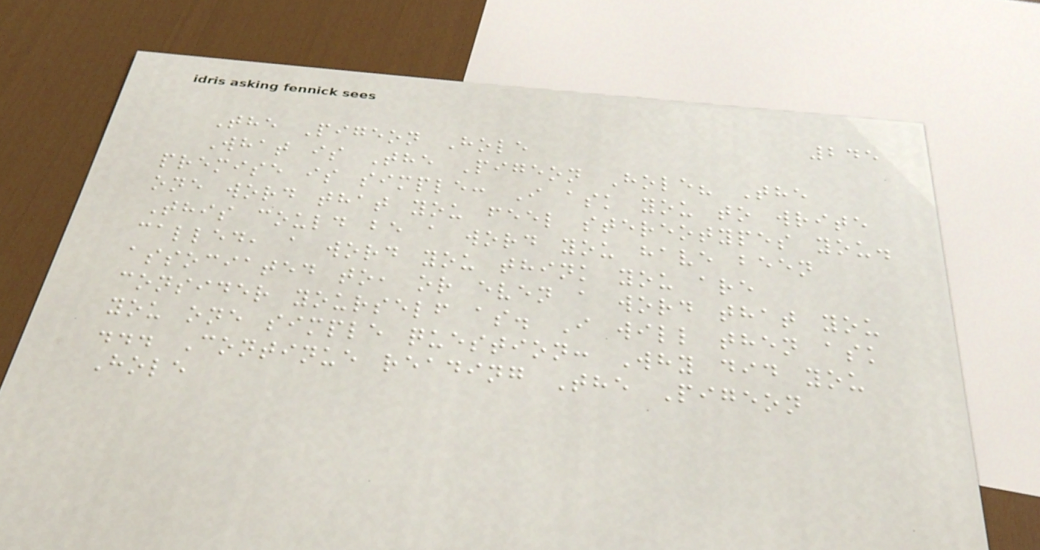245
The Pigeon Hole
What is The Pigeon Hole? The
premise is simple: I ask you to write
one word that you feel stereotypes you.
This could be a word you have been
called, a word you think you are
associated to, or even a word that you
consider yourself as. I will then ask
you one simple question: Why did you
... Continue reading The Pigeon
Hole
